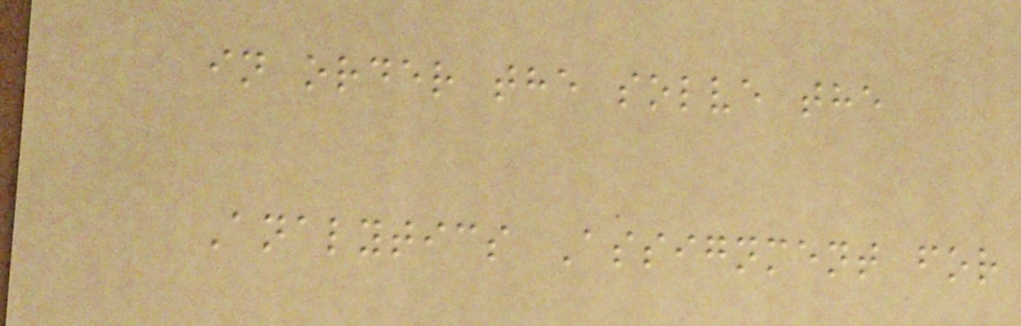in order the solve the
Analytics Assignment for
